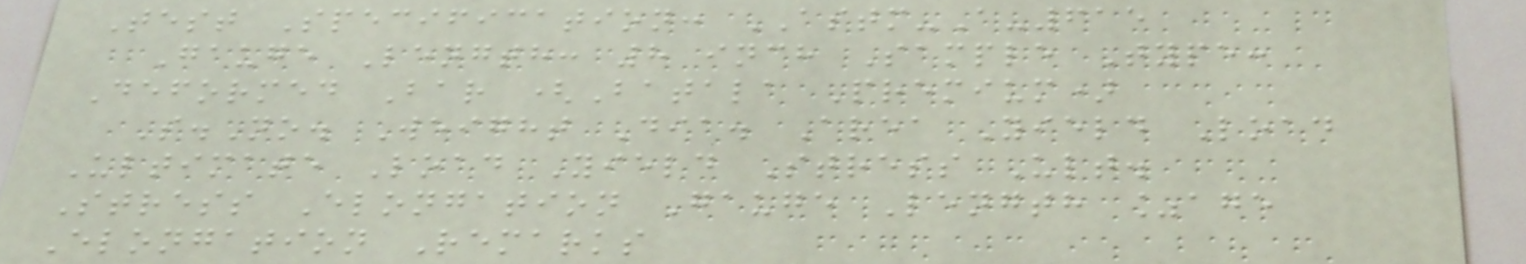Test Specification: ASTM-A-615
Gauge Length: 8 inch Sample Type:
Deformed Bar (Batala Premium)
S.No. Weight Dia. Area Yield Load
Ultimate Load Yield Stress Ult.
Stress Elongation Gauge Length %age
Elongation Remarks
